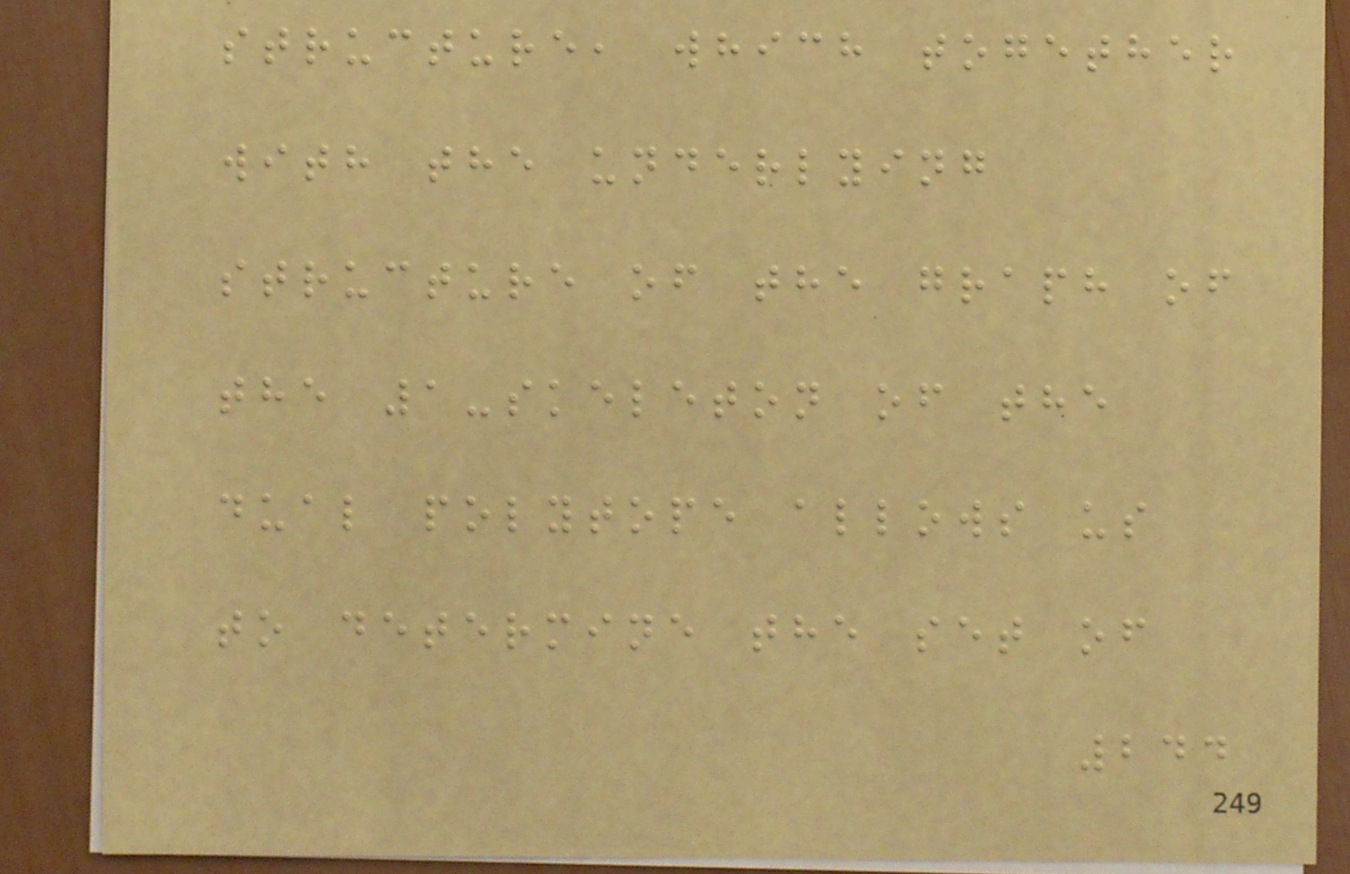structure, which together
with the underlying
structure of the graph of
the 1-skeleton of the
dual polytope allows us
to determine the set of
244
